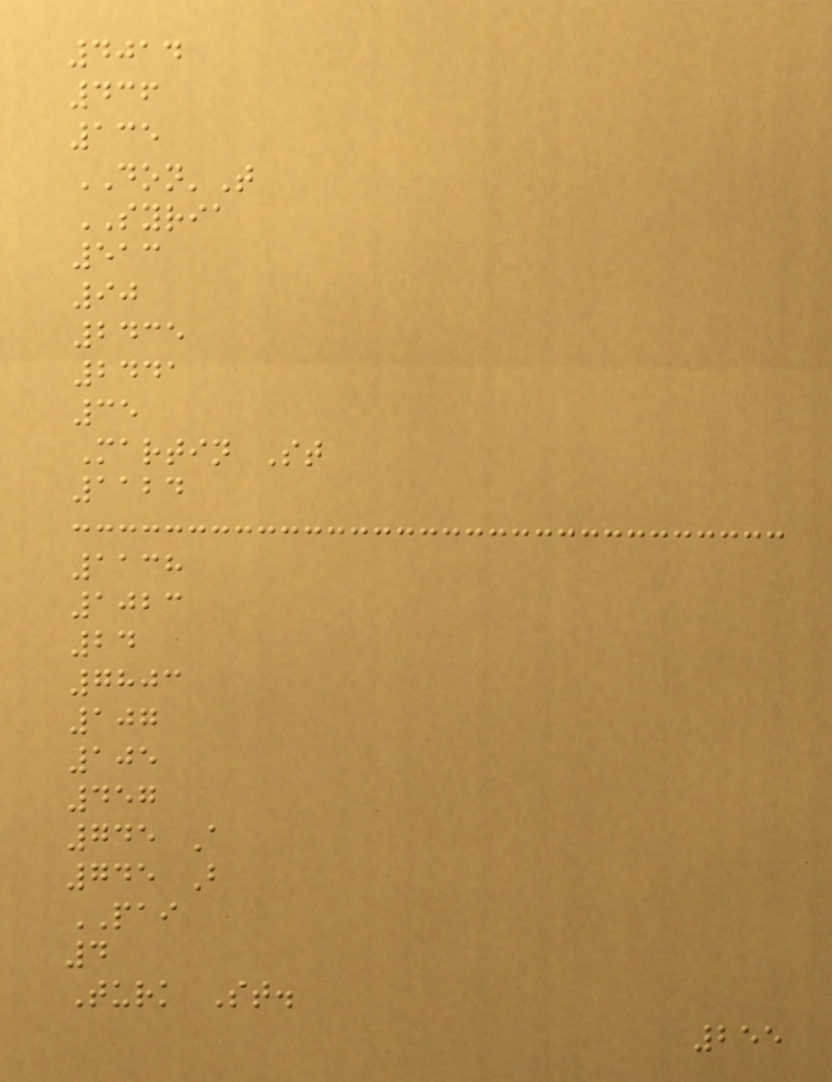4014
436
135
DON'T
SYRIA
513
90
2435
2441
35
Martin St
1124
1138
1023
24
7803
107
105
457
745 A
745 B
PAI
4
Turk St.
255
